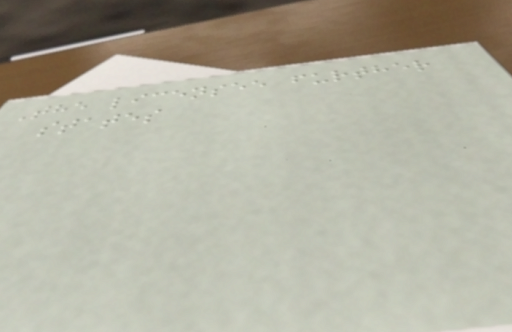The licensee further
states
